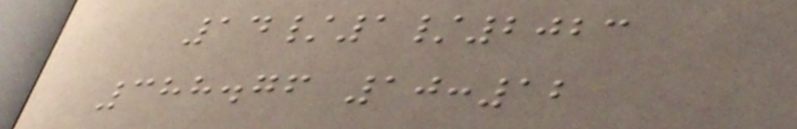14/1/2023
388.76 10:12
